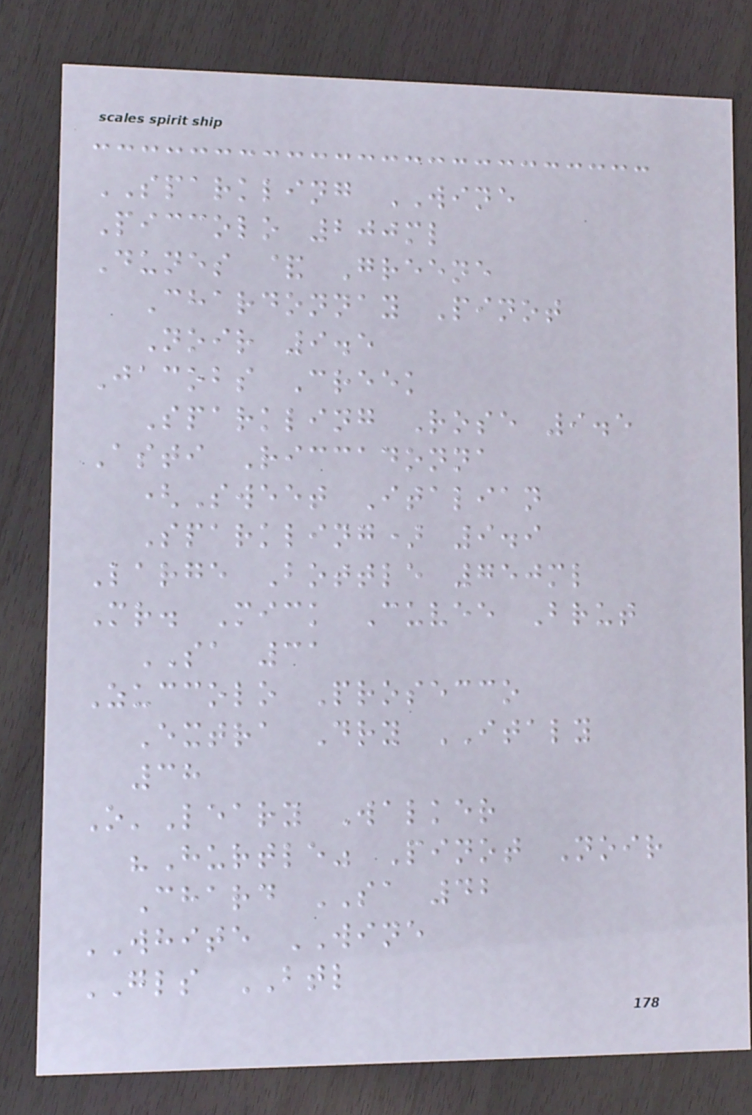SPARKLING WINE
Piccolo 200ml
Dunes & Greene
Chardonnay Pinot
Noir 9.5
Jacobs Creek
Sparkling Rose 9.5
Asti Riccadonna
(Sweet Italian
Sparkling) 9.9
Large Bottle 750ml
Mr. Mick Cuvee Brut
SA 31
Zuccolo Prosecco
Extra Dry ITALY
38
O'Leary Walker
"Hurtle" Pinot Noir
Chard SA 42
WHITE WINE
GLS BTL
